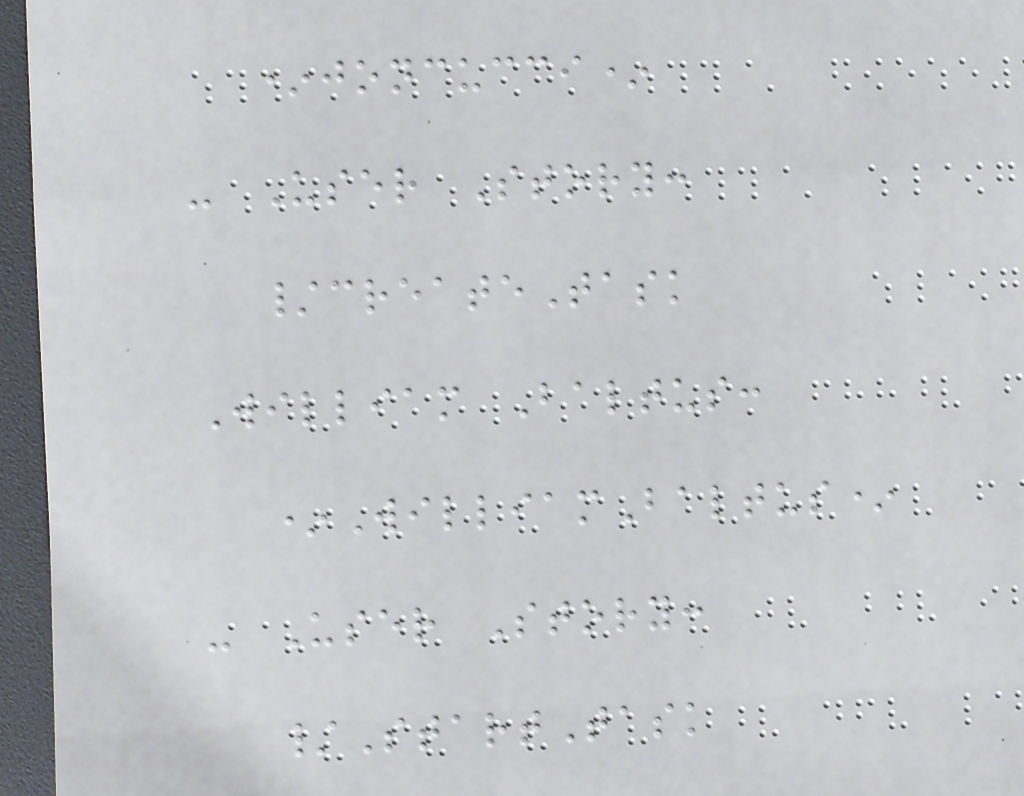*joncucci*
- User Story:
/createTask
William Baltus:
*WilliamBaltus*
- User Story:
/StartTask
